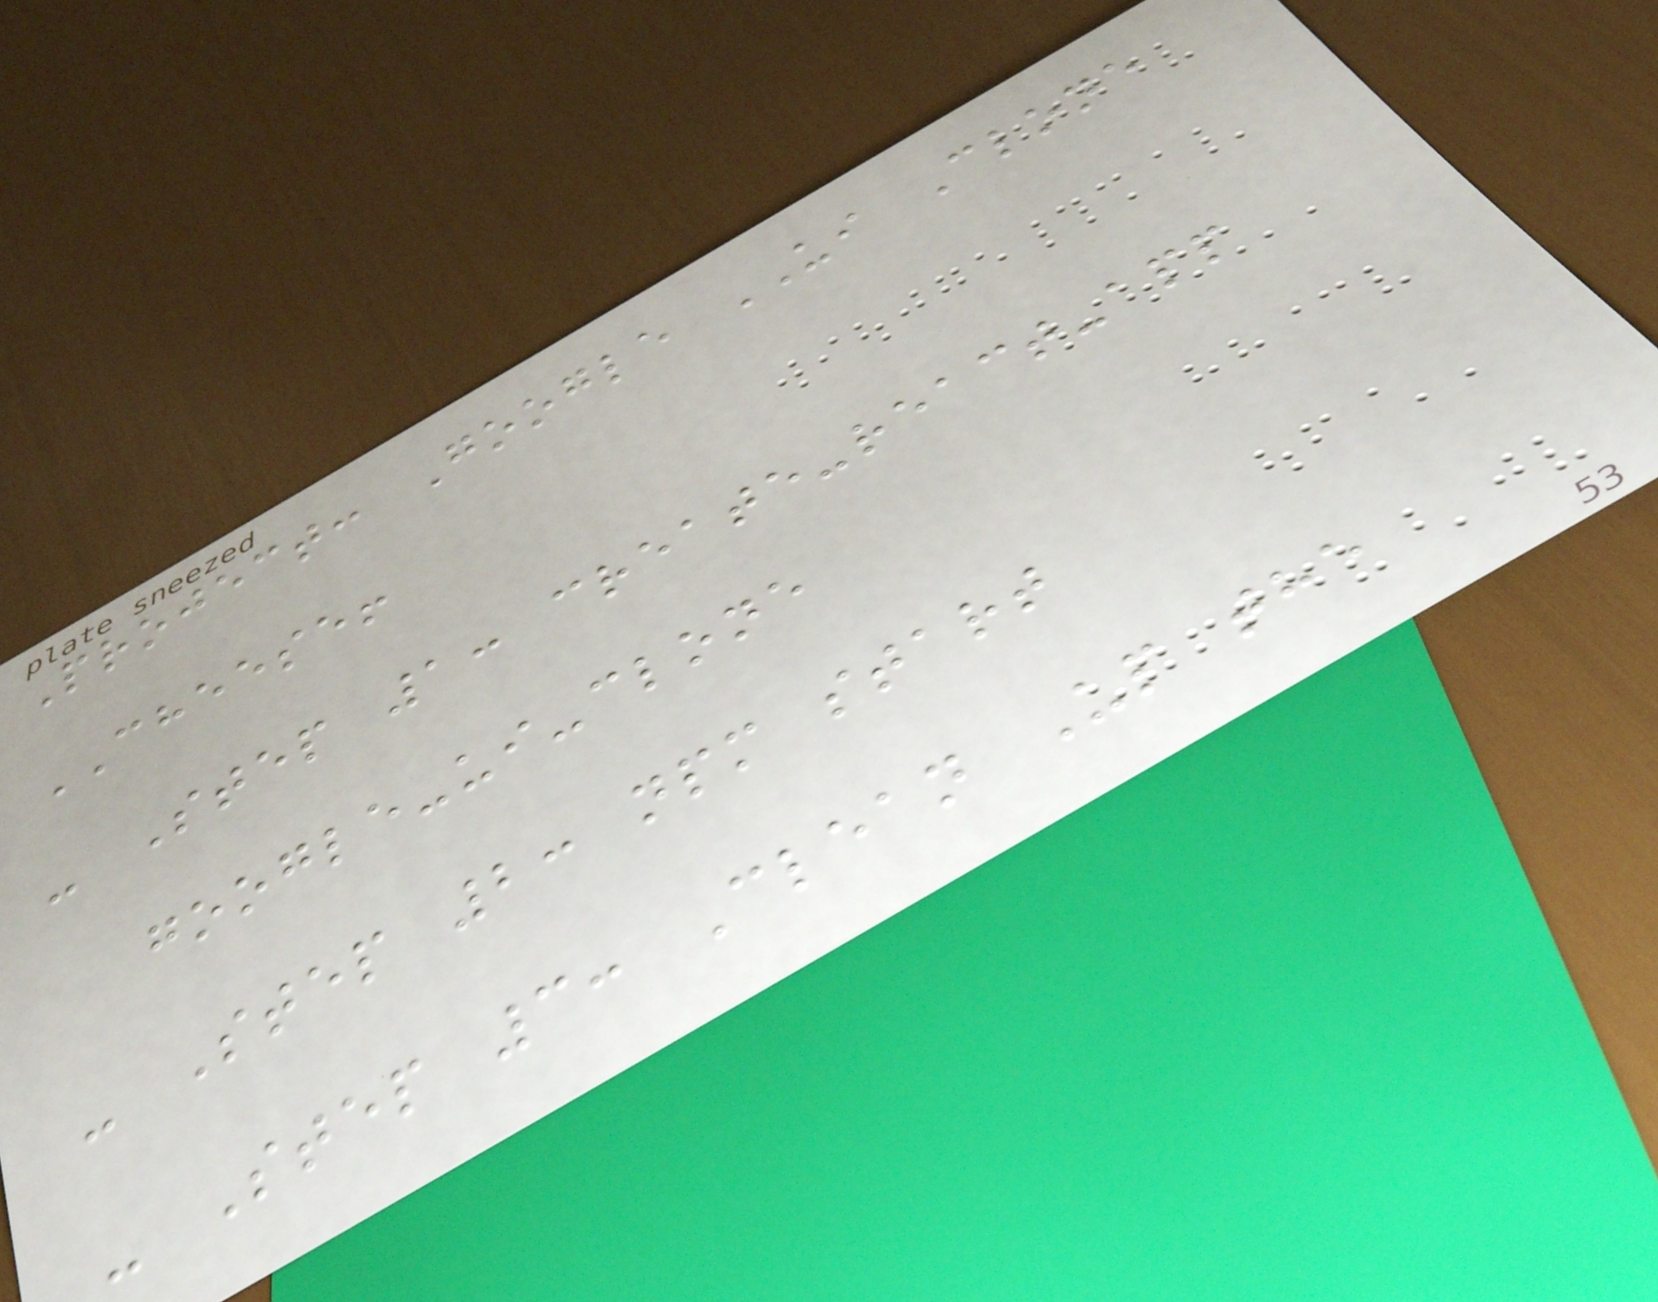Project: Google UI Clone
CHEESE!
- Step 1: create-react-app
google-ui-clone
- Step 2: npm start
- Step 3: Clean Up the
